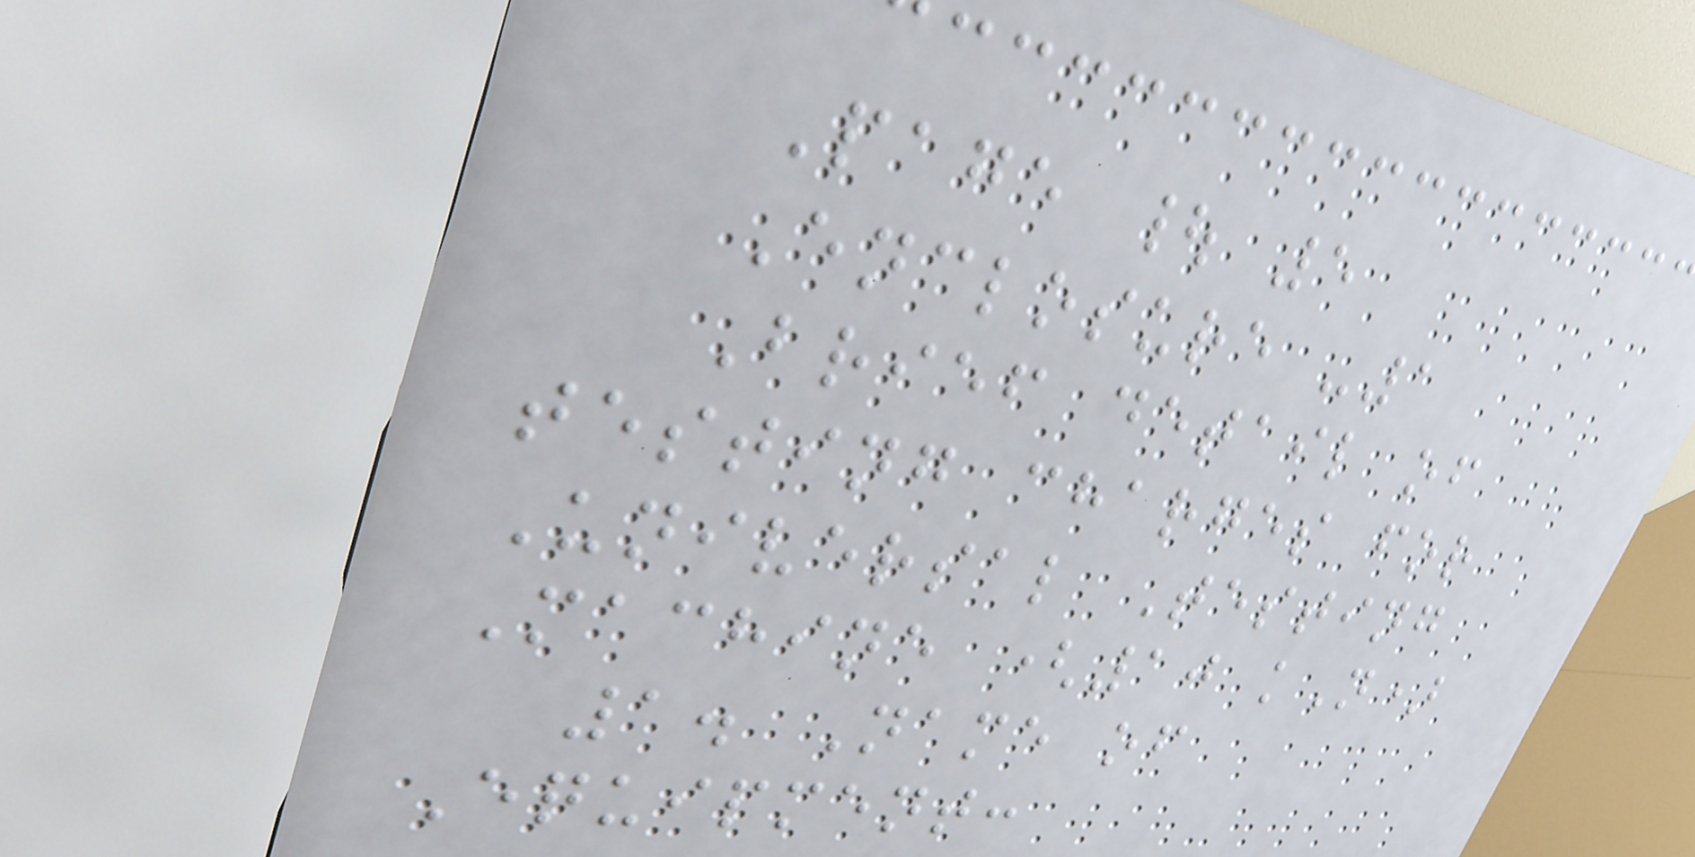Page | 5
Enclosure -1
Brief detail of
testing charges for
Universal Testing
Machine (10 kN)
1. Name of
Equipment:
